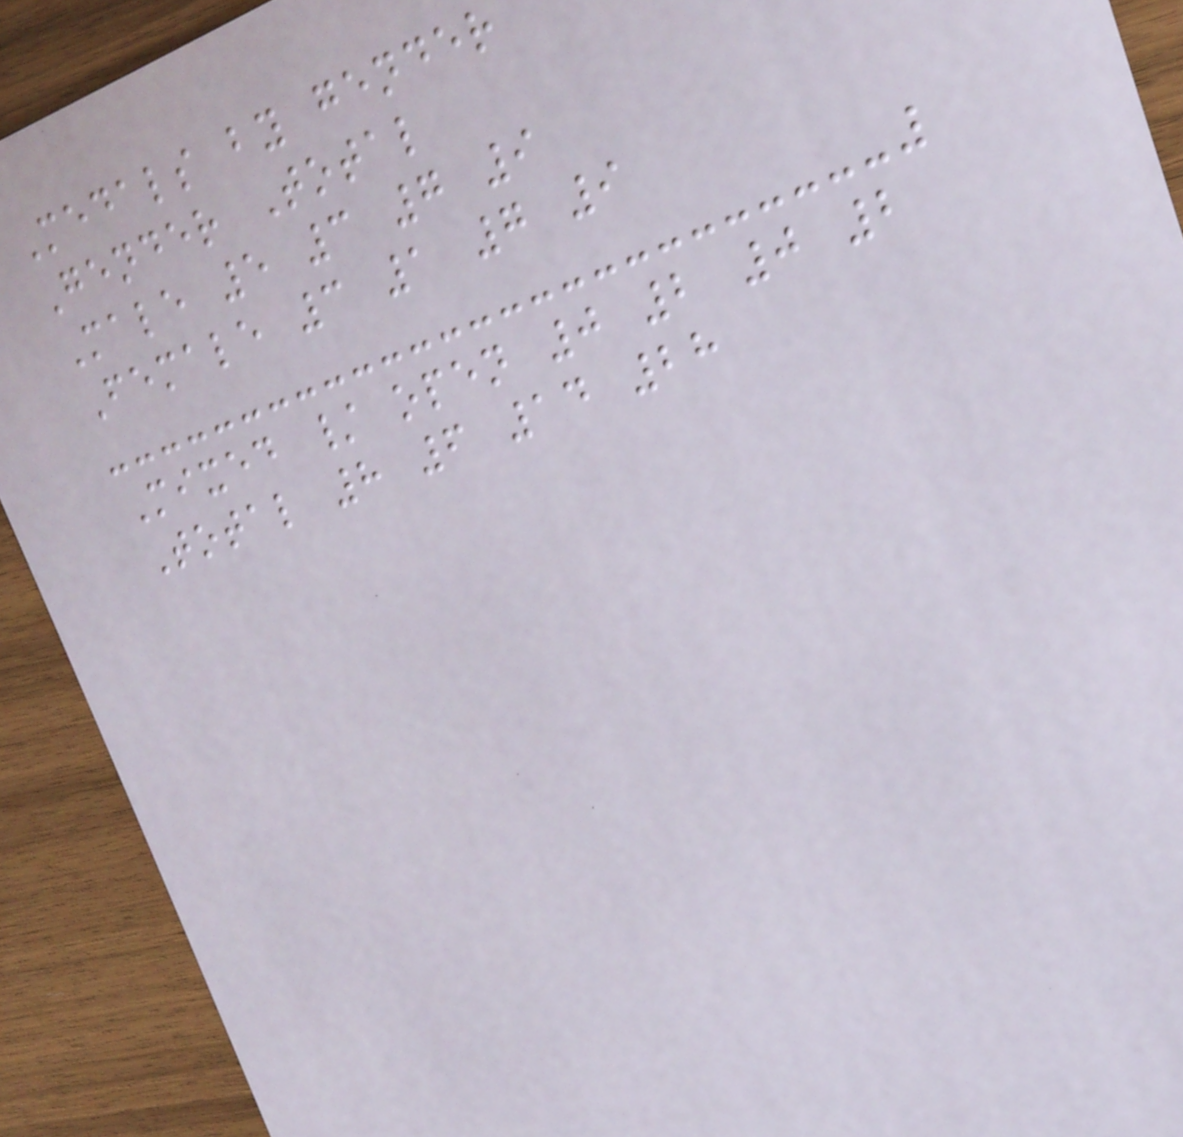Medals by gender
Gender Total
Male 5 3 7 9
Female 3 1 7 9
Mixed / open 0 2 0 2
Total 8 6 14 28
